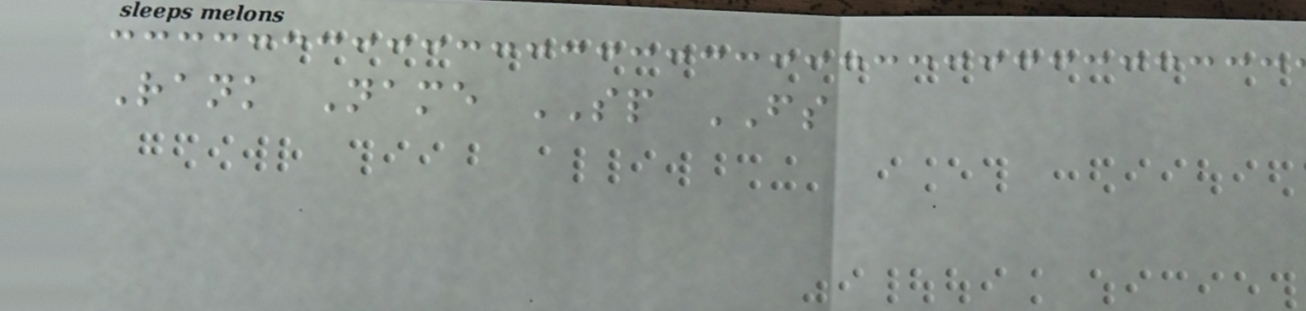Rank Name SP FS
